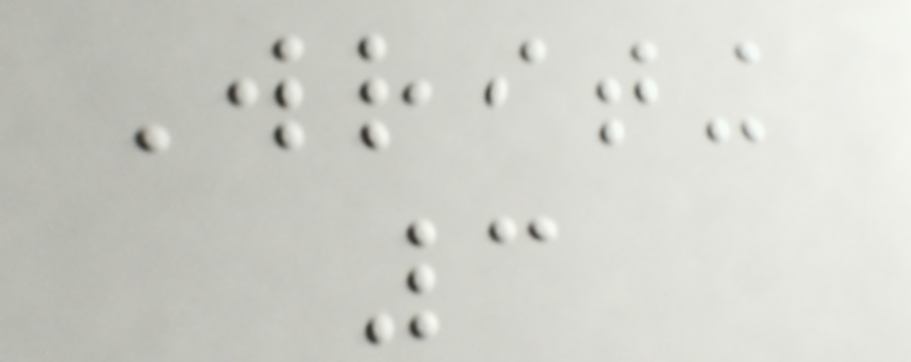Writing
3
